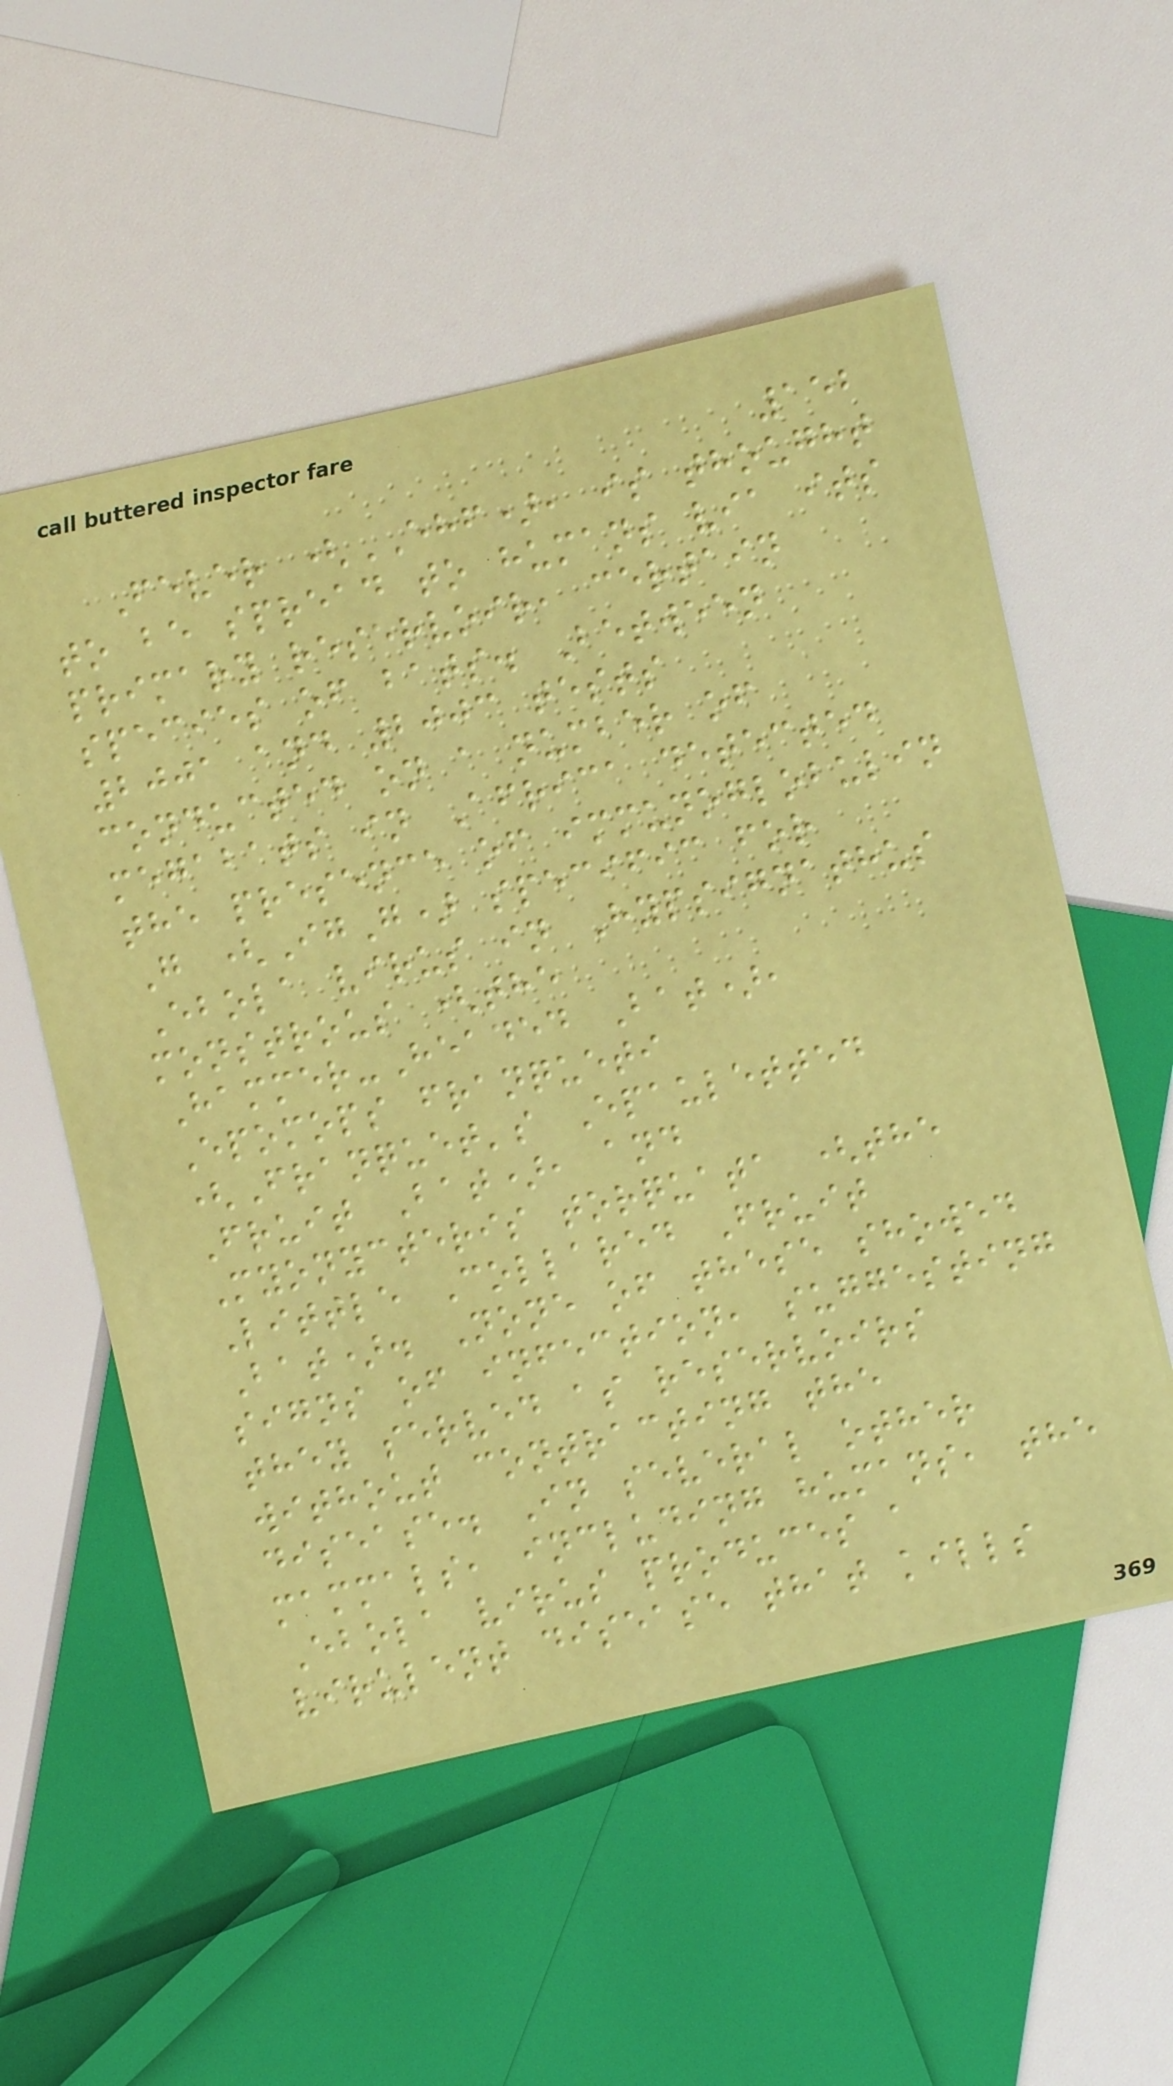152
Fever (EHF), is thought
to be spread to humans via its
primary reservoir, certain
species of bats. Between
2001 and 2003 tests
conducted on a number of
megabats in Africa detected
the presence of immunoglobulin
G (IgG) specific for
Ebola virus in Hypsignathus
monstrous (the
Hammer-Headed Bat),
Epomops franqueti
(Franquet's Epauletted
Fruit Bat), and
Myonycteris torquata (the
Little Collared Fruit
Bat). None of these showed
signs of infection, suggesting
they served as reservoirs
without contracting the
disease. In several other
mammals, including humans, the
Ebola virus produces a
virulent disease that kills
